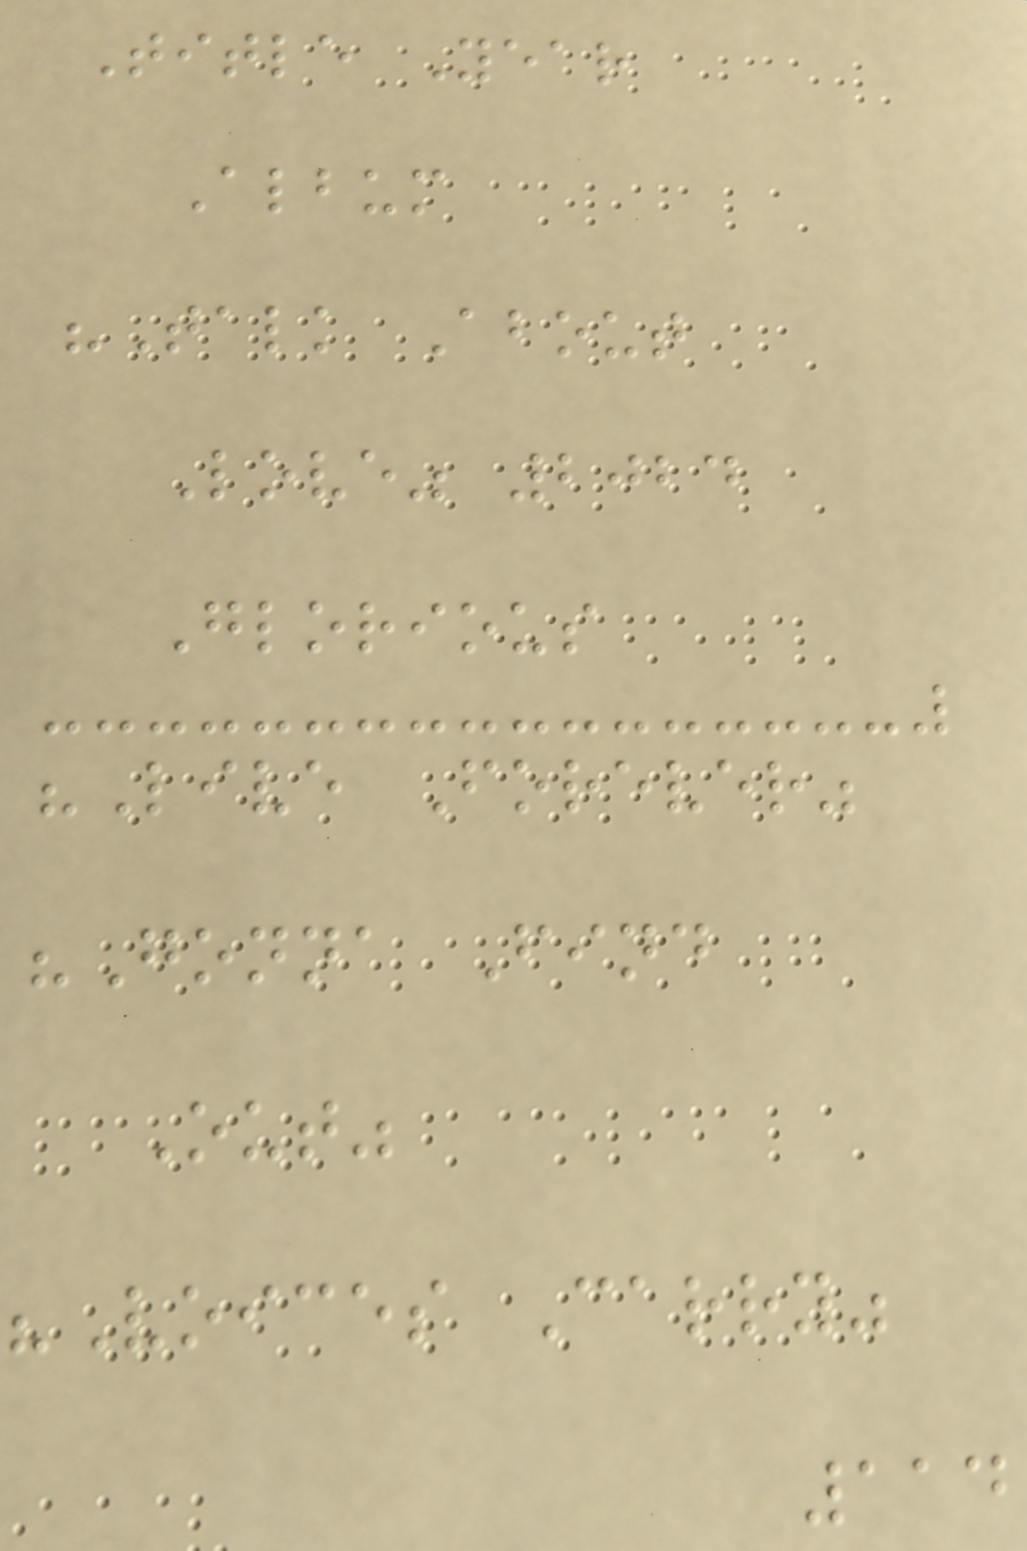Title Year
Album
"Talk About
Love" 2024
Glorious
"Live Forever"
"Gonna Find
Out"
"Voices Carry"
114
